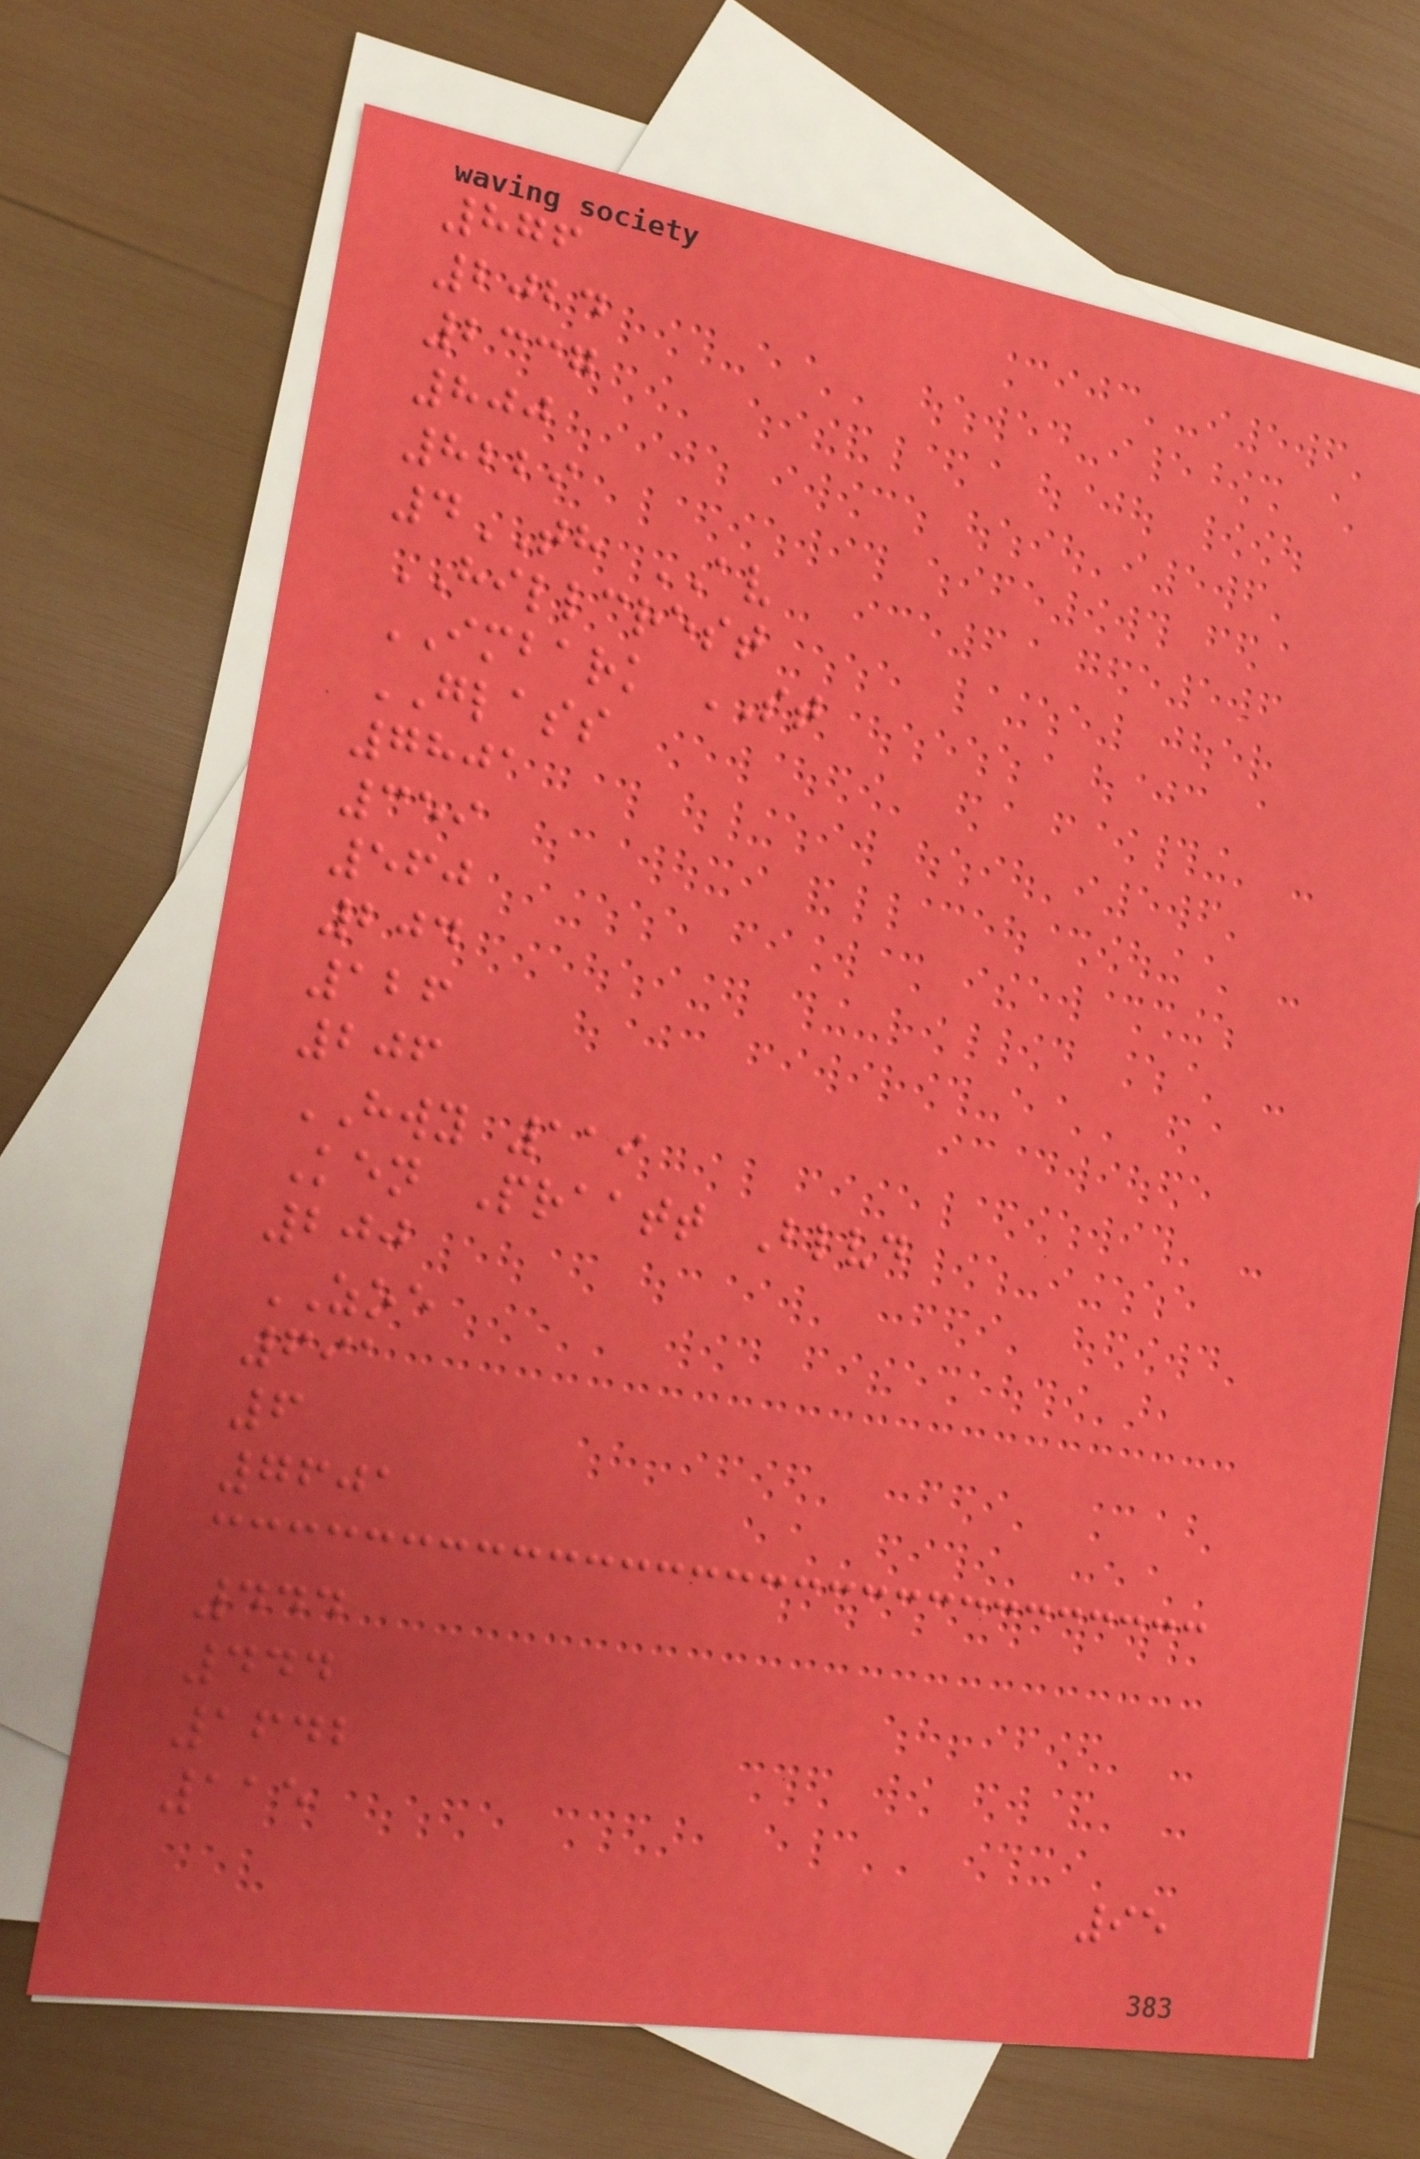876
2024
2337
800
8229
4TH AV
HILLCREST
IMBARK ST
GLASS
7801
359
560
204
126
206
HWY 119
Ken Praatt Blvd
200
ZOE
691
6
7601
444
444
1642
115
95
